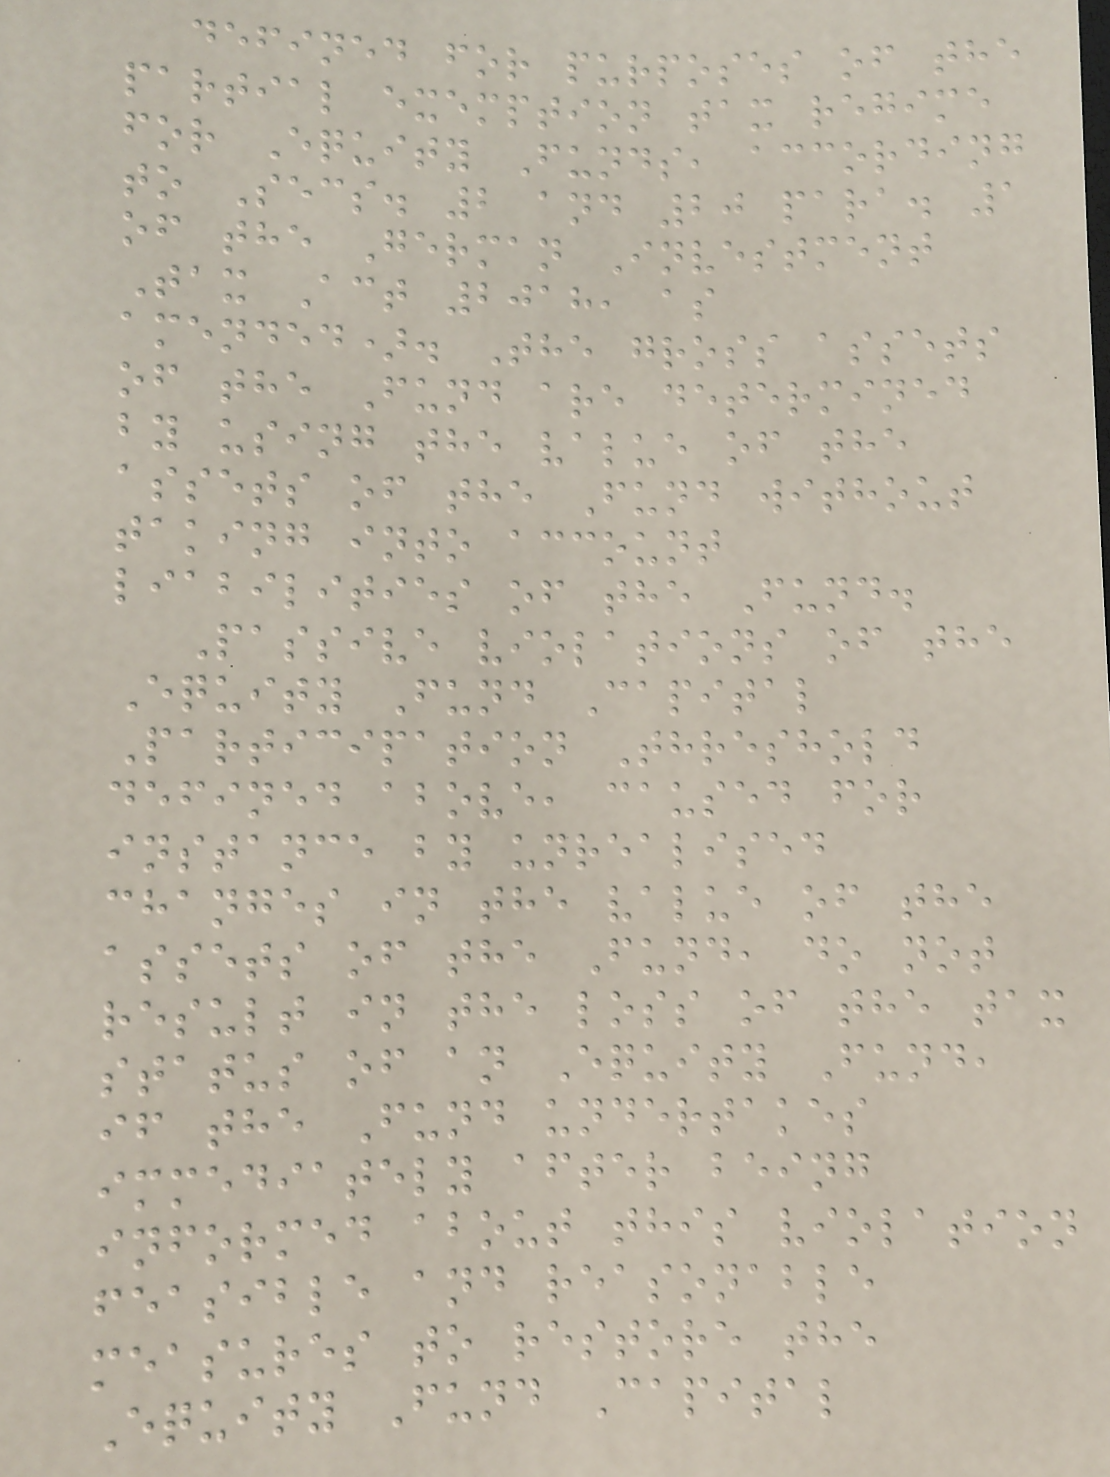defined for purposes of the
partial exemption tax regime
for Equity Funds, according
to Secs. 2 and 20 para. 1
of the German Investment
Tax Act 2018, as
amended). The gross assets
of the Fund are determined
by using the value of the
assets of the Fund without
taking into account
liabilities of the Fund.
Passive violations of the
Equity Fund Capital
Participation Threshold
defined above, caused for
instance by unrealised
changes in the value of the
assets of the Fund, do not
result in the loss of the tax
status of an Equity Fund,
if the Fund undertakes
immediately after being
informed about this violation
feasible and reasonable
measures to restore the
Equity Fund Capital
